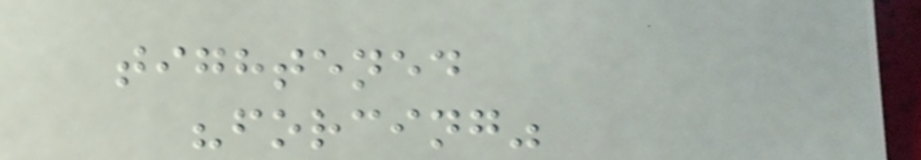tightened
"forcing"
